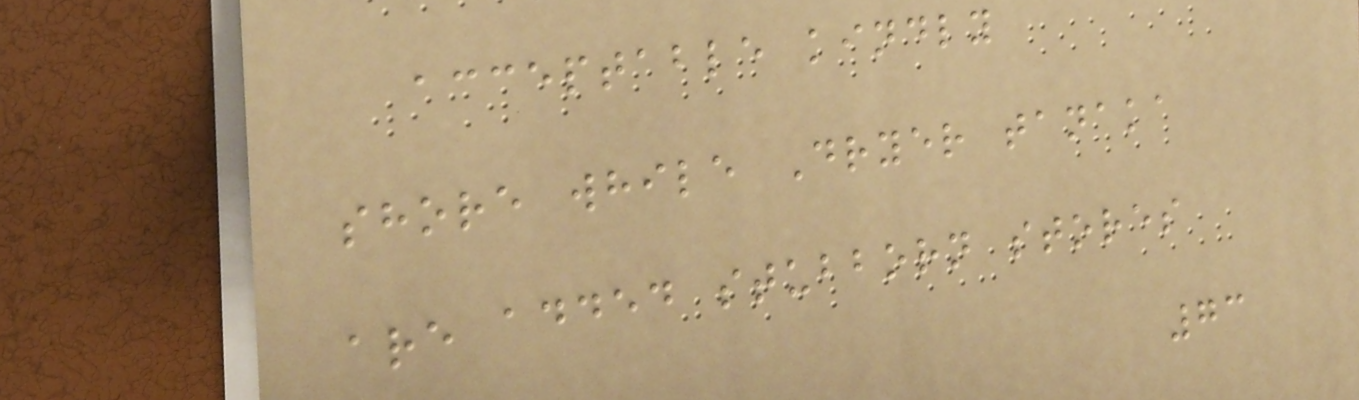acceptable kindly
shore while Dryer tanaka
are added stubborn stores
73
